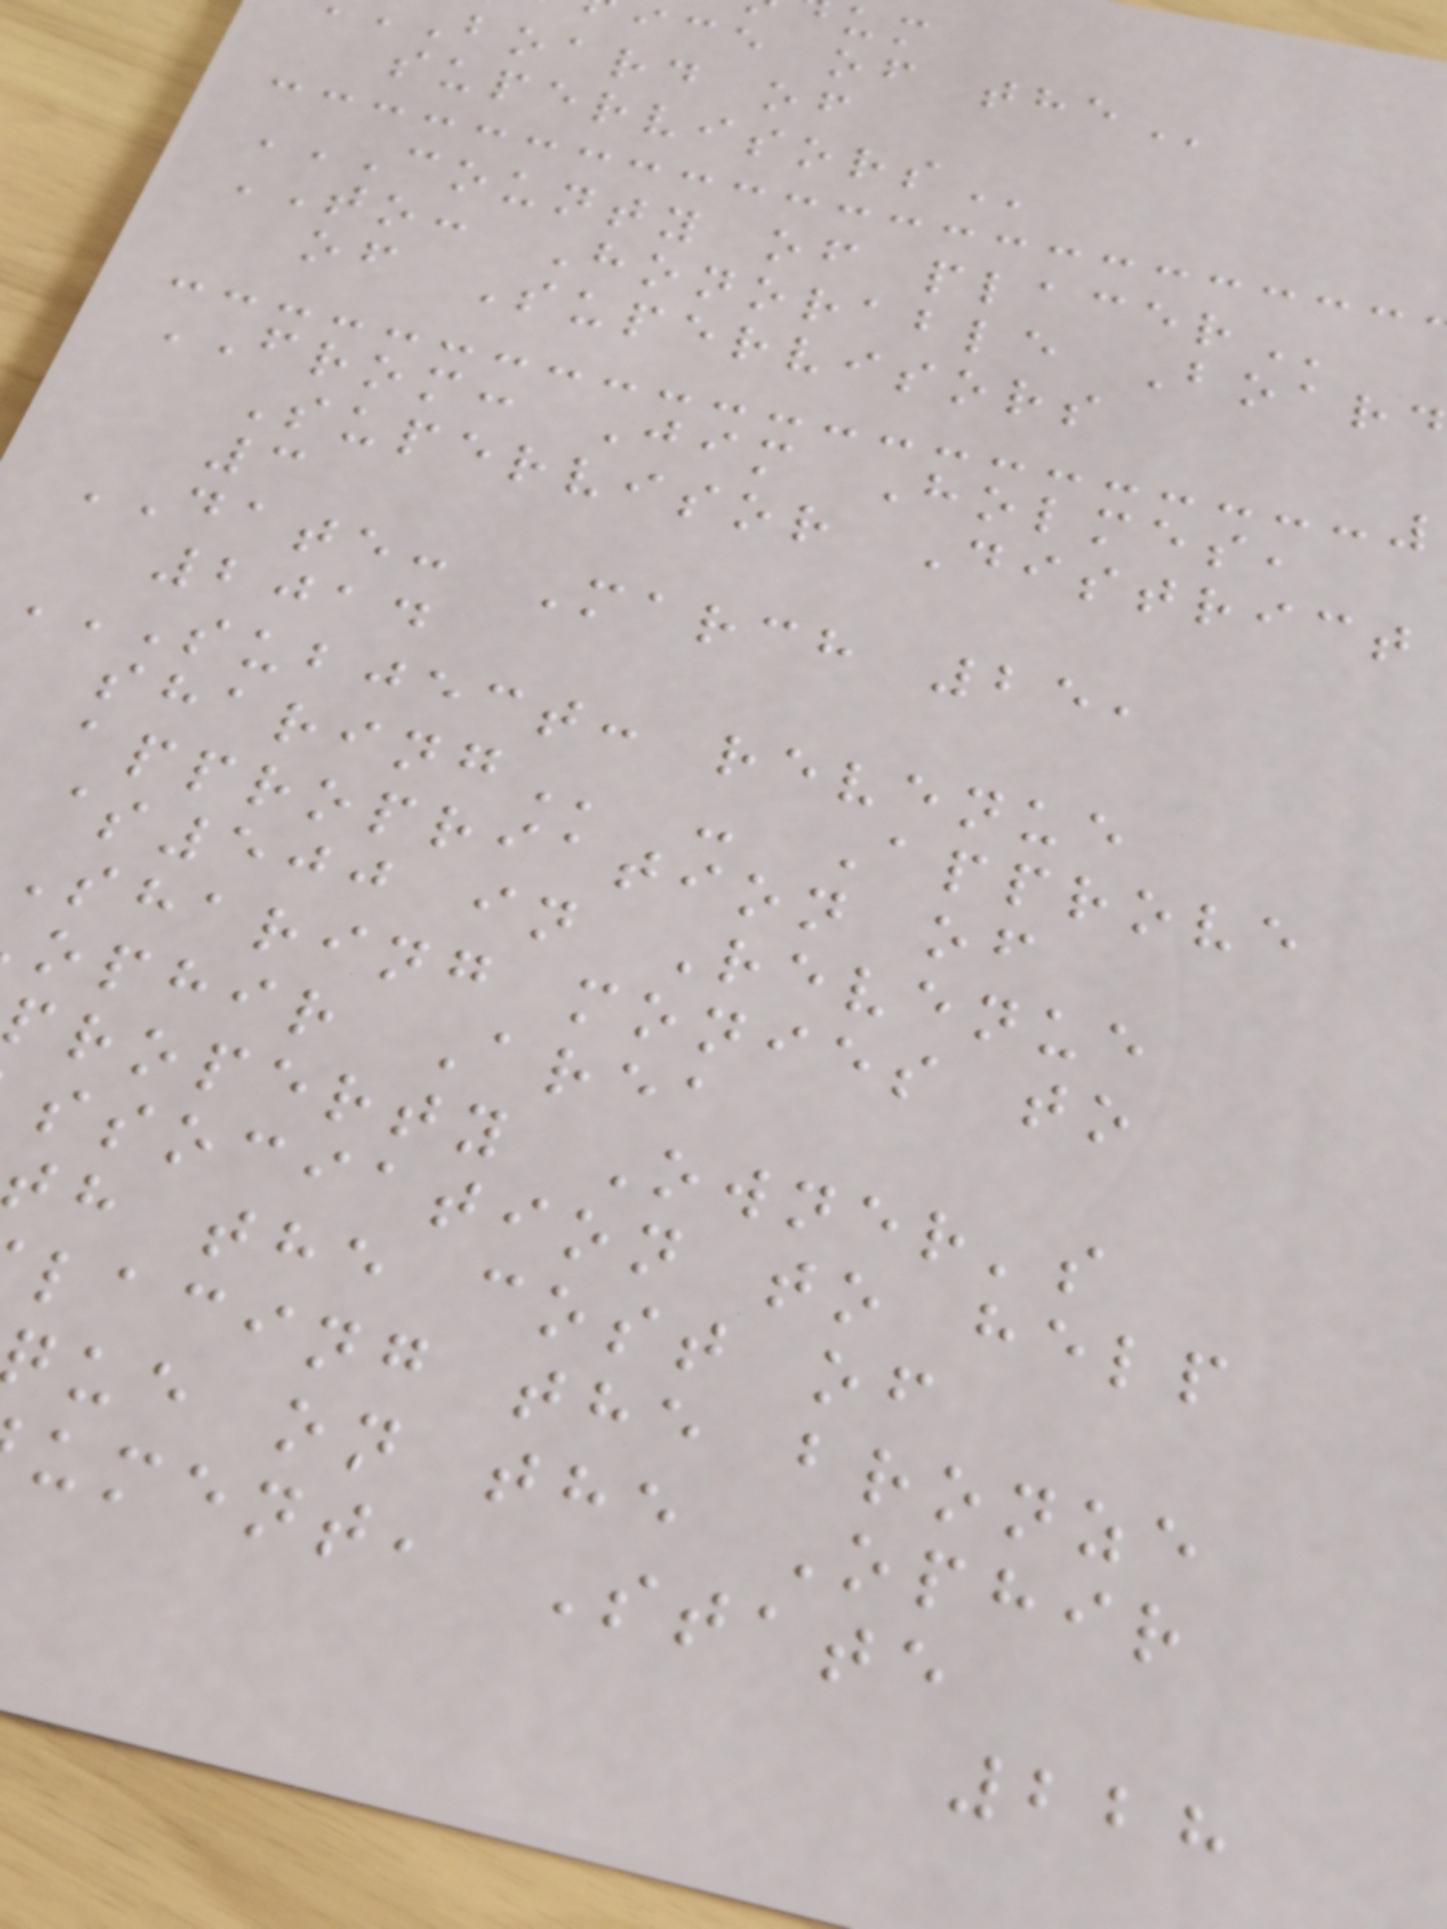ice of
board of
COUNTY OF PLACER
TO: Honorable Board
of Supervisors
FROM: Jim Holmes,
Supervisor District
3
DATE: March 25,
2014
SUBJECT: REVENUE
- Approve
appropriation of
$500 in Revenue
Sharing monies to
ophir Area
property Owner's
ssociation to help
th the cost of
lacing the bronze
ue on the Ophir
ument, State
228
